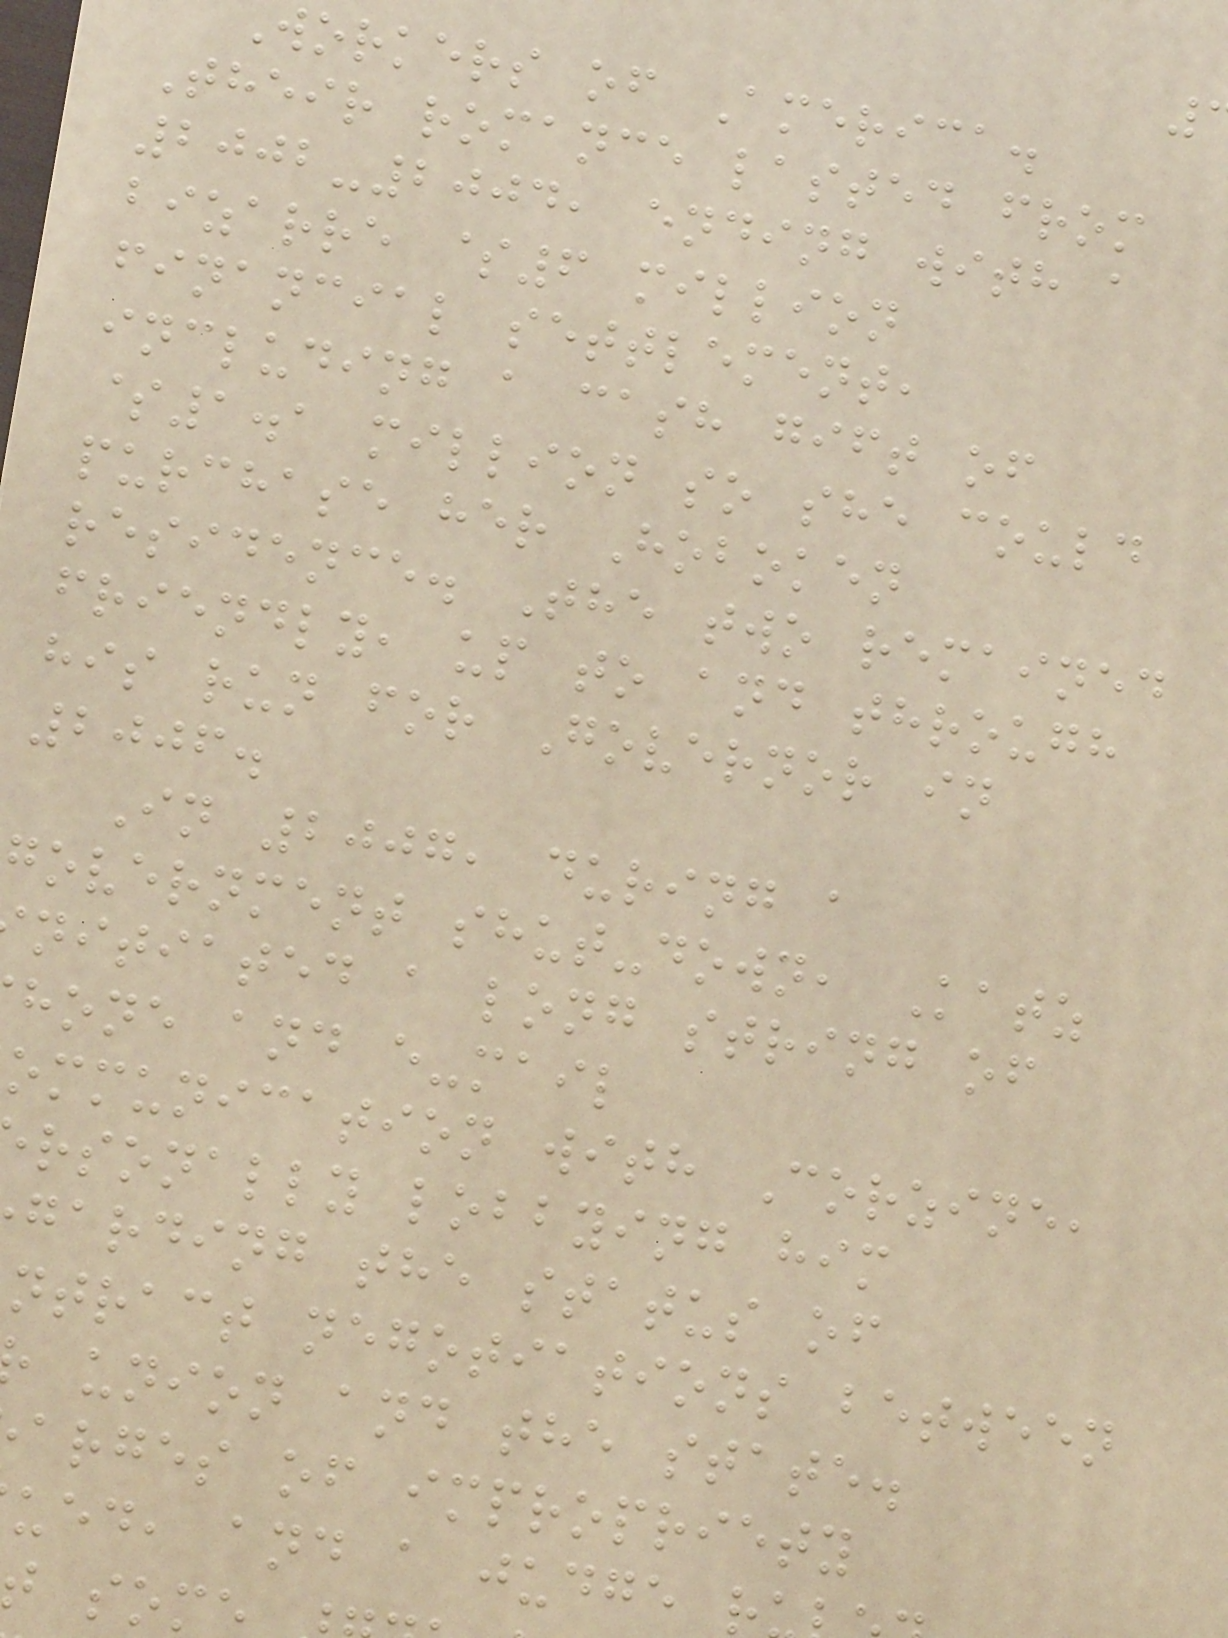workers of America.
Their romance lasted from
2002-2004, ending with a
bizarre $6 million
financial settlement,
including a cash gift of
$1.1 million so she could
purchase her Hoboken
residence. The two remained
friendly, up to and through
his run for Governor in
2006.
In 2007, during a
government shut-down, Katz
nitiated a long string of
hone and e-mail
ommunication with Corzine,
rsonally lobbying him
garding the status of
ntract negotiations between
union and the state.
arges of impropriety
ued, and a judge r
